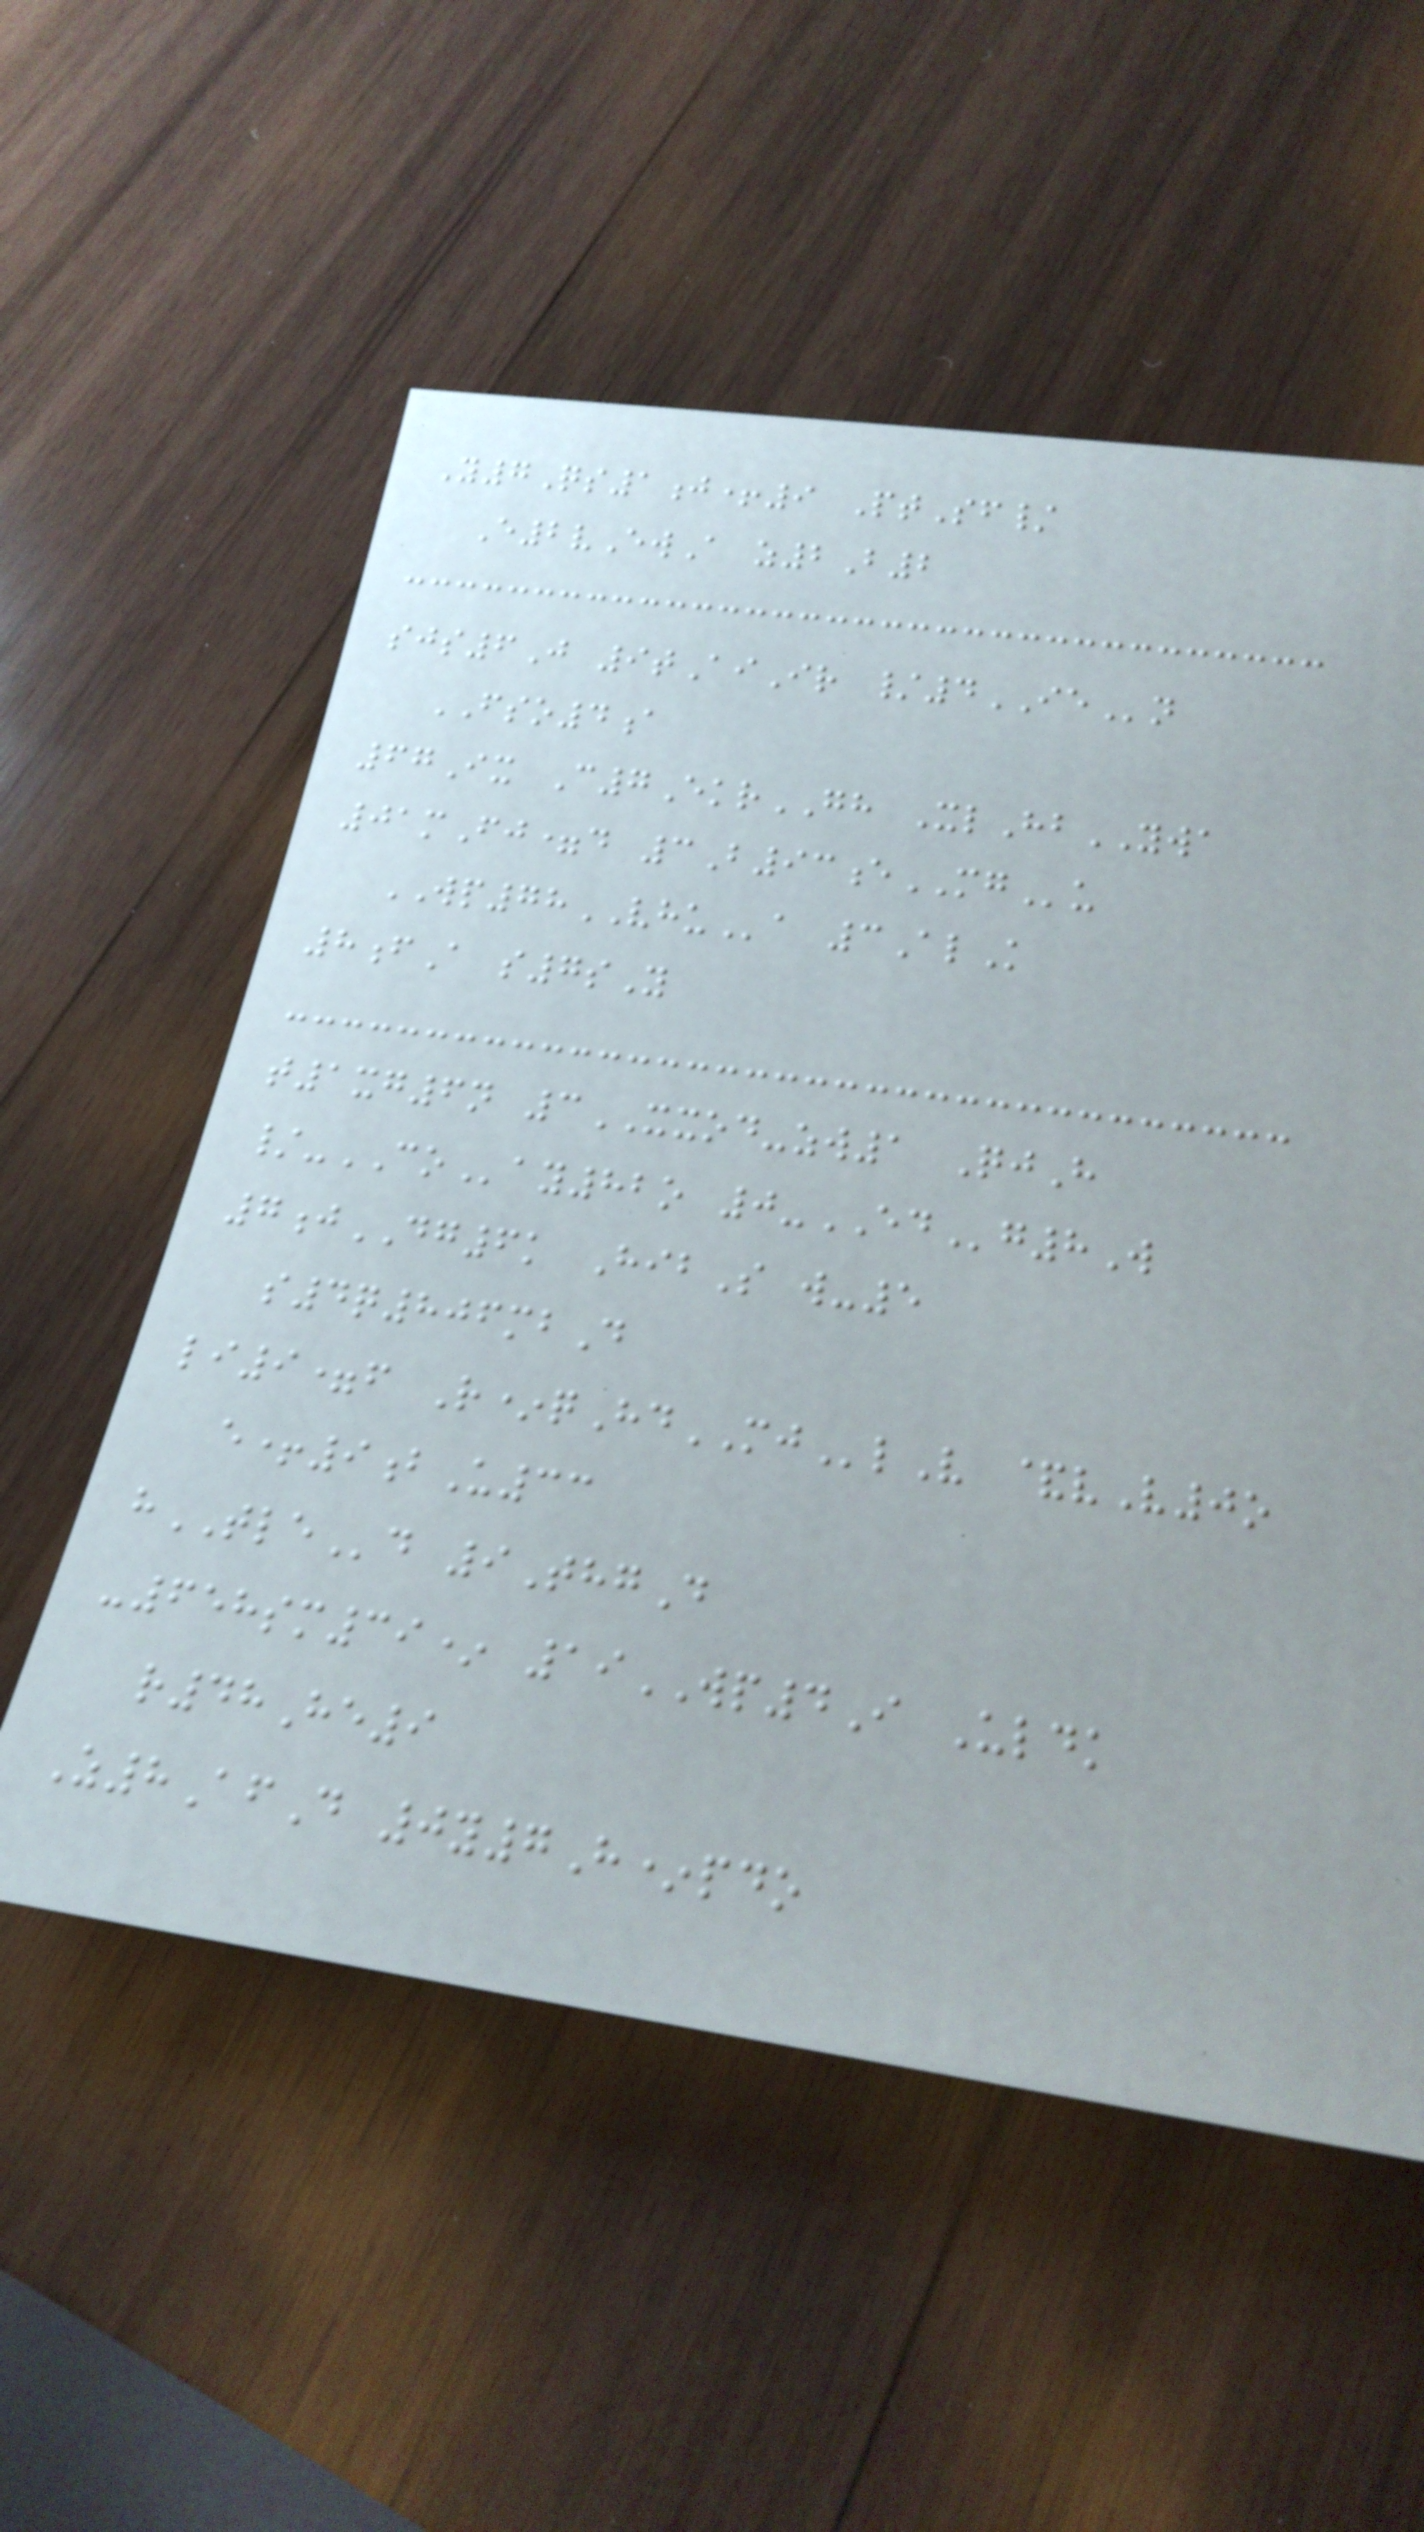Y7Qs1j+9 PtSf/
E2vEwA z2B2
sjs6J 9tAiIr /4IEn
FSO4a
67Ix C7EkrGH XlHbYWA
01mFj=d 3B93eMGu
WP78VHUa 3AlK
8fA s7sY
t1xg6n 3XXOD-zw1 QjH
/-COay82o 0-EDg8W
7jDG6k HibS w-5
s4q806mbD
li9=f R*qHdMJlV &vV0o
e+9bU33
hTLEd 9ThgD
-658sm39* 19WP4I Uldk
r48He9
Z8AfD 0y7H*pdo
